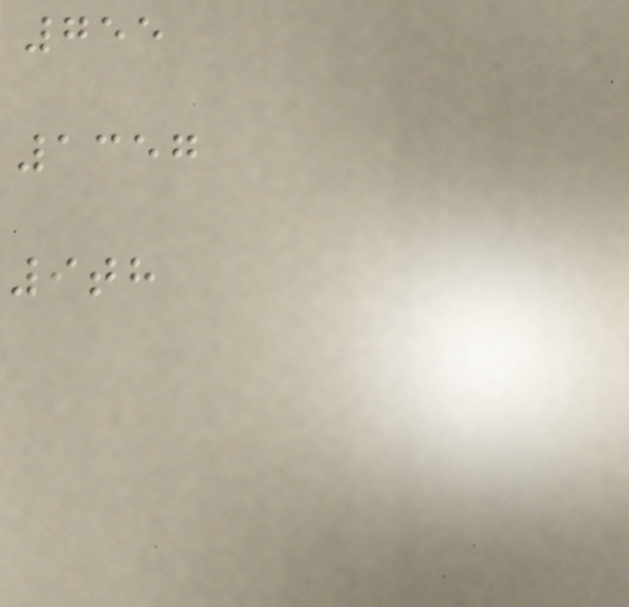755
1357
9th
